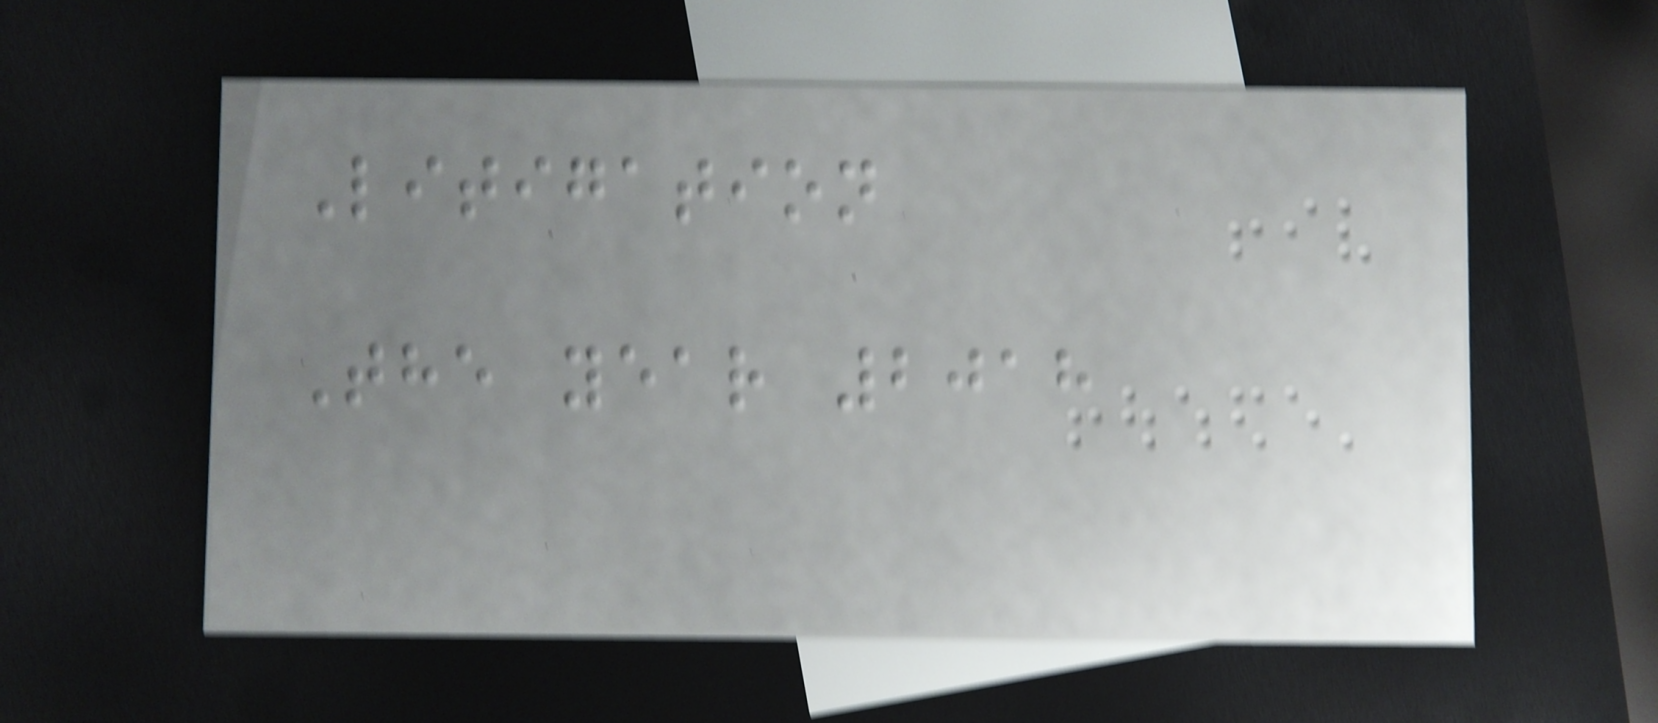Litigation
The year 2018
